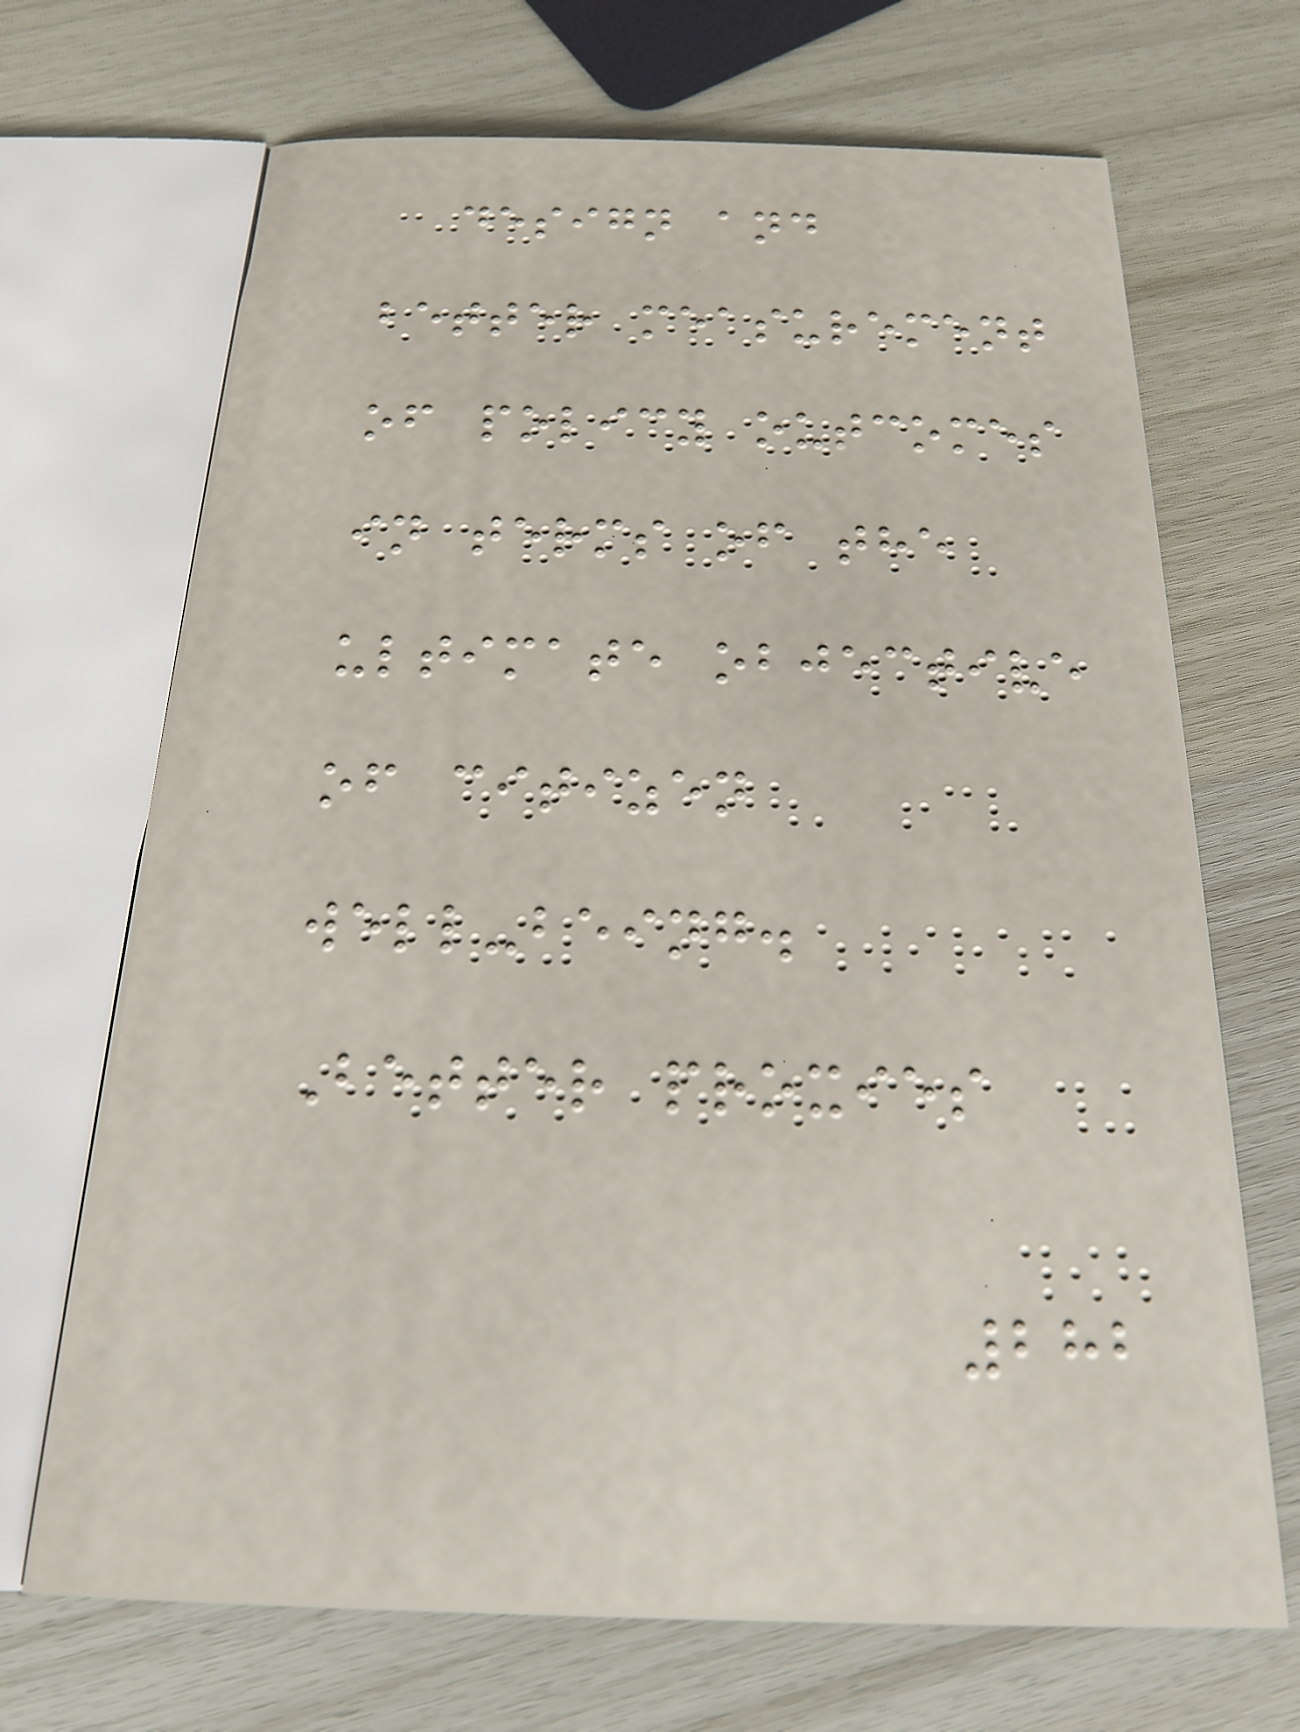design and
better measurement
of policy outcomes
in terms of the
ultimate objective
of citizen
well-being.
Better proxies
282
